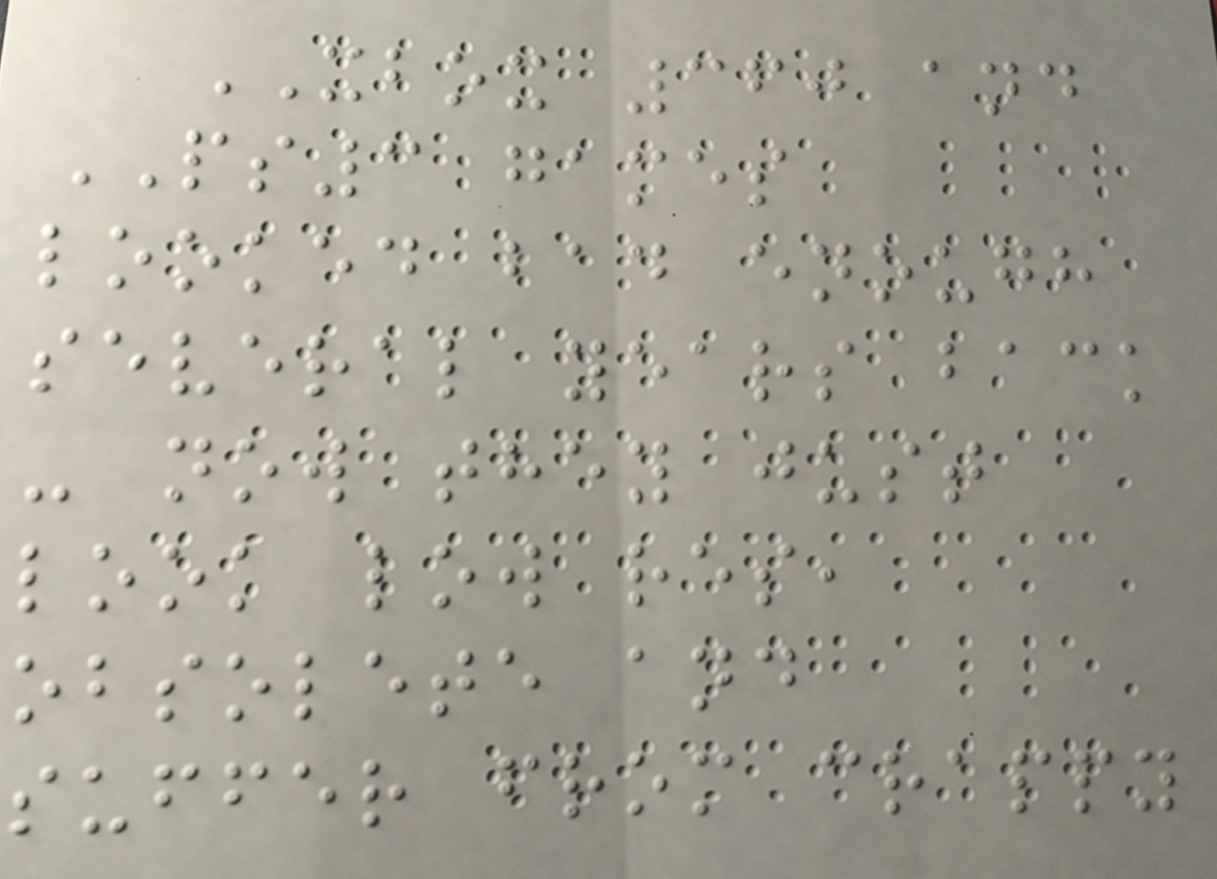XBOX 360 and
PS3 games
looked bad enough
several years back
- now they just
look low res,
obsolete and
suffer from crappy
